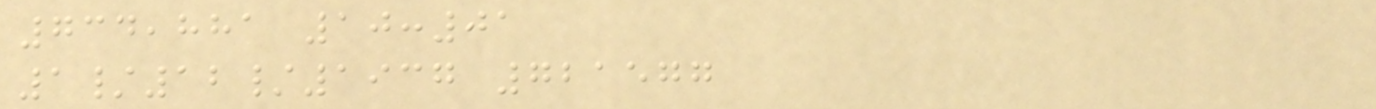734,881 10:01
1/12/1937 721577
